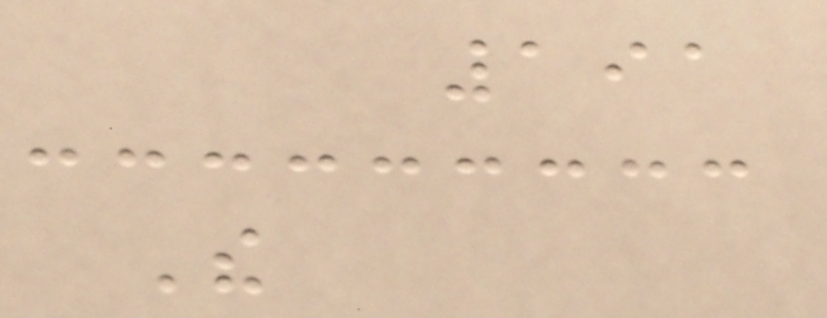191
The
